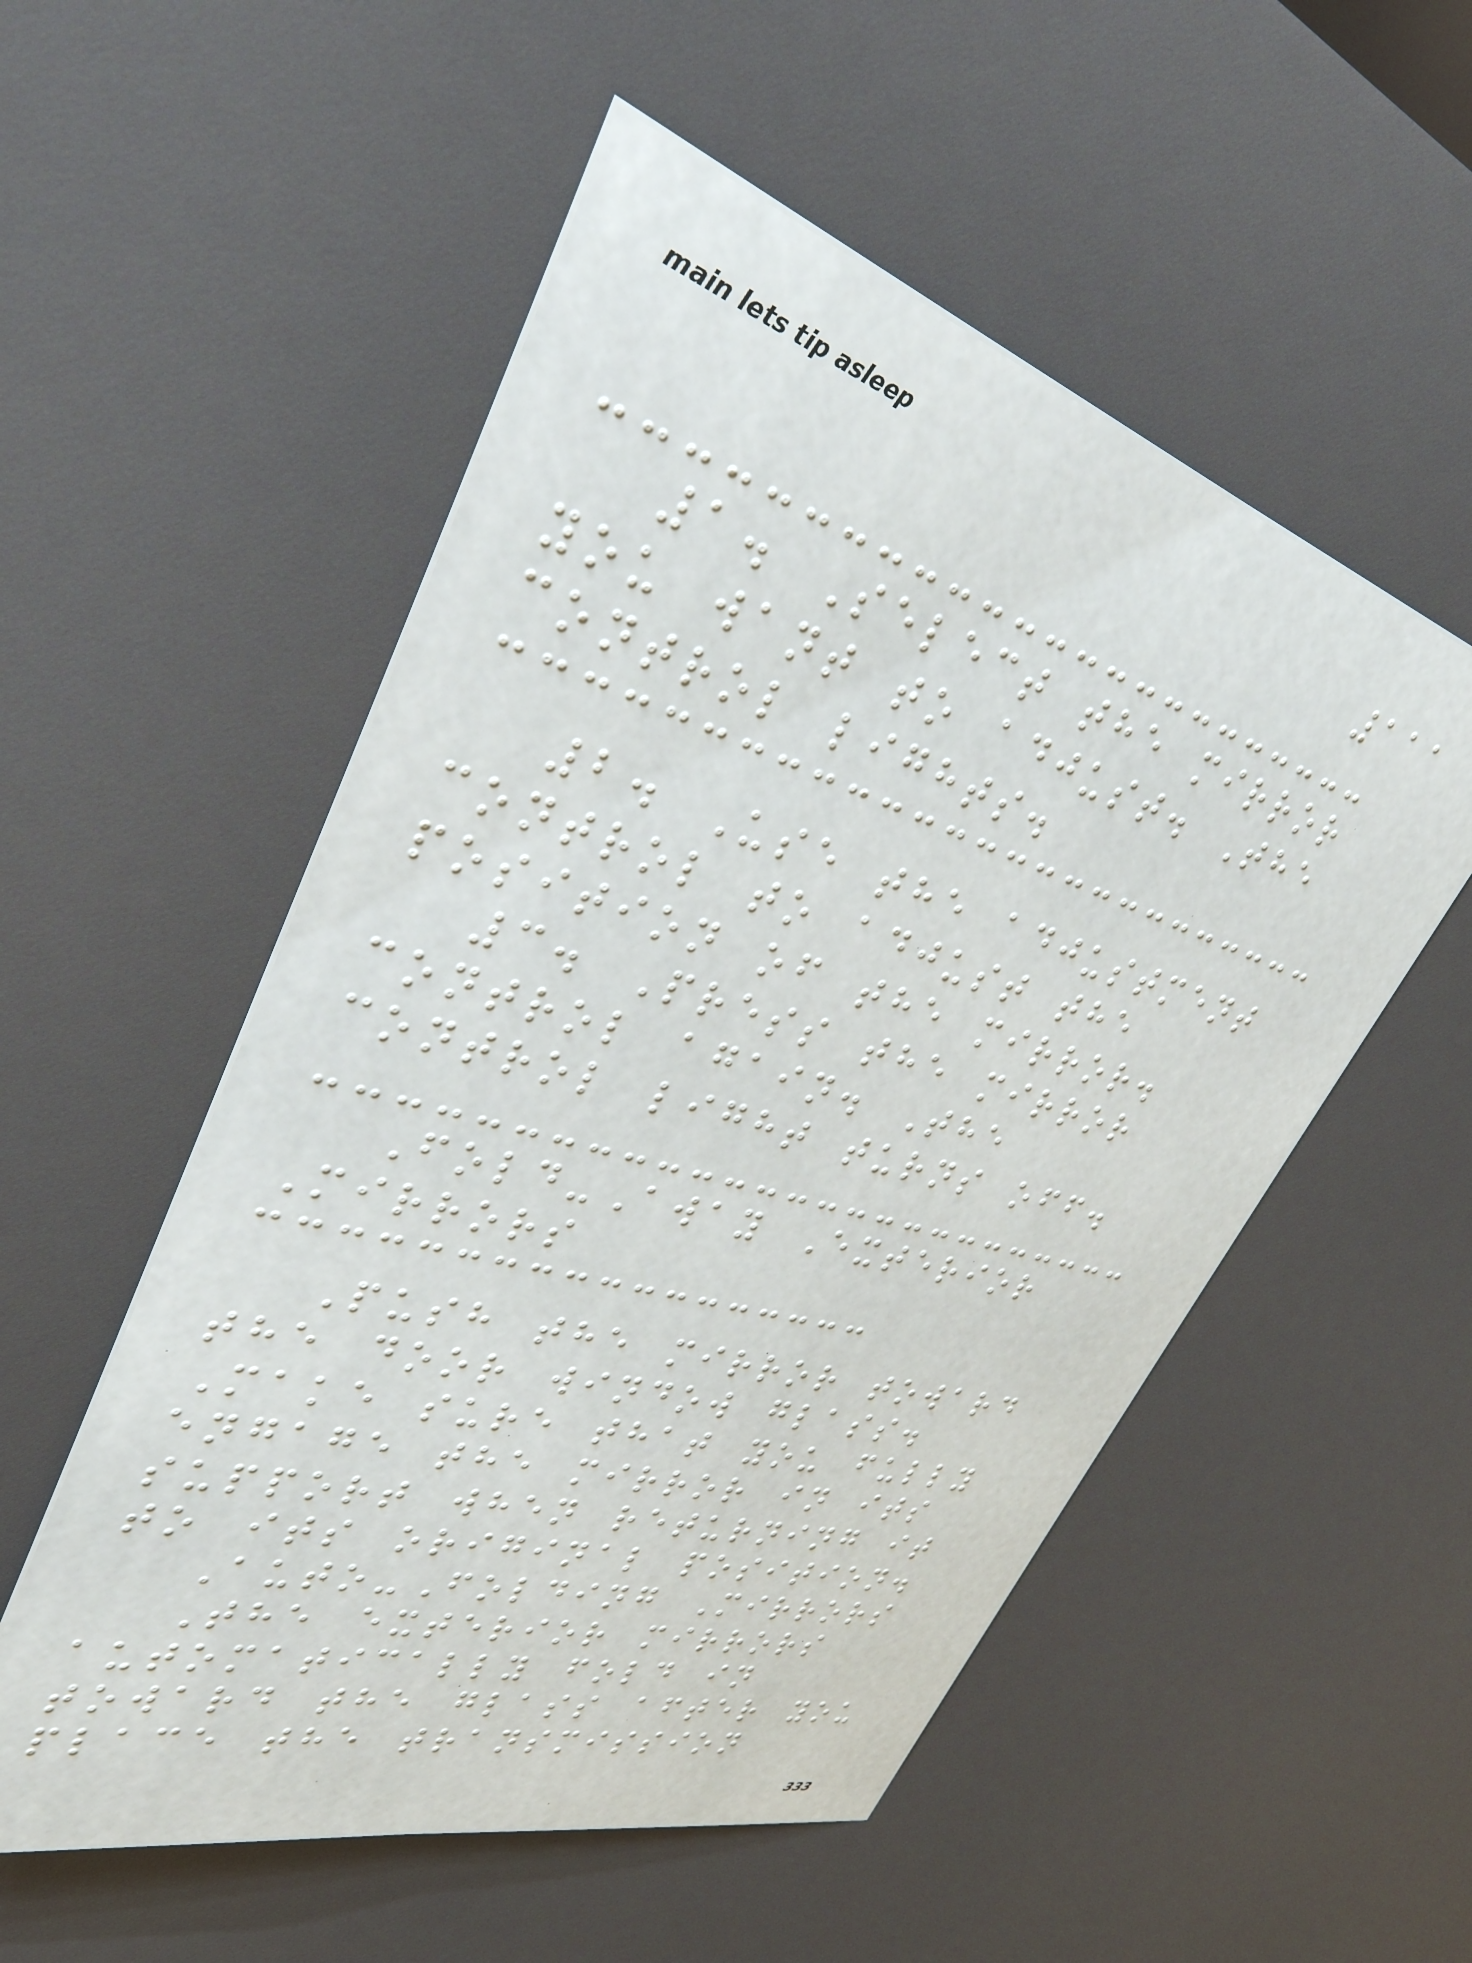111
1. Select the mirror
you want to adjust. The
control lights.
2. Use the adjustment
control to adjust the
position of the mirror.
3. Press the mirror
control again. The
control light turns off.
Fold-Away Exterior
Mirrors
Push the mirror toward
the door window glass.
Make sure that you fully
engage the mirror in its
support when returning it
to its original position.
Auto-Folding Mirrors
The exterior mirrors
automatically fold in
toward the glass after you
place the transmission
